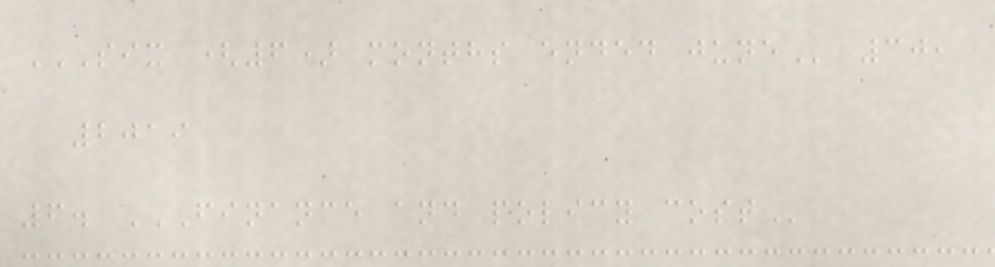SIX (6) MONTHS ENDED JUNE 30,
2019
6. FINANCE AND POLICY COST
